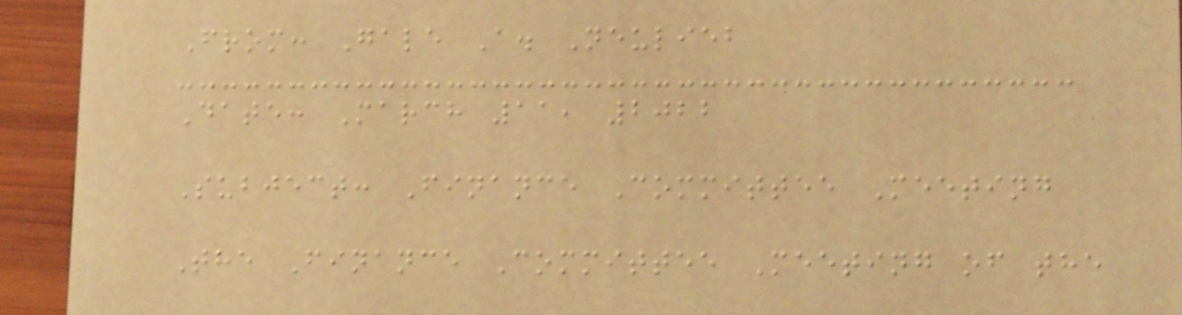From: Gale A. Neulieb
Date: March 11, 2022
Subject: Finance Committee Meeting
The Finance Committee Meeting of the
